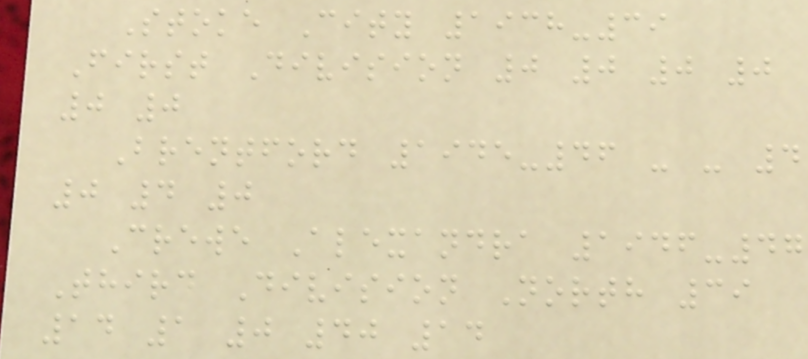Stoke City 1938-39
First Division 0 0 0 0
0 0
Brentford 1945-46 - - 4
0 4 0
Crewe Alexandra 1946-47
Third Division North 39
14 1 0 40 14
